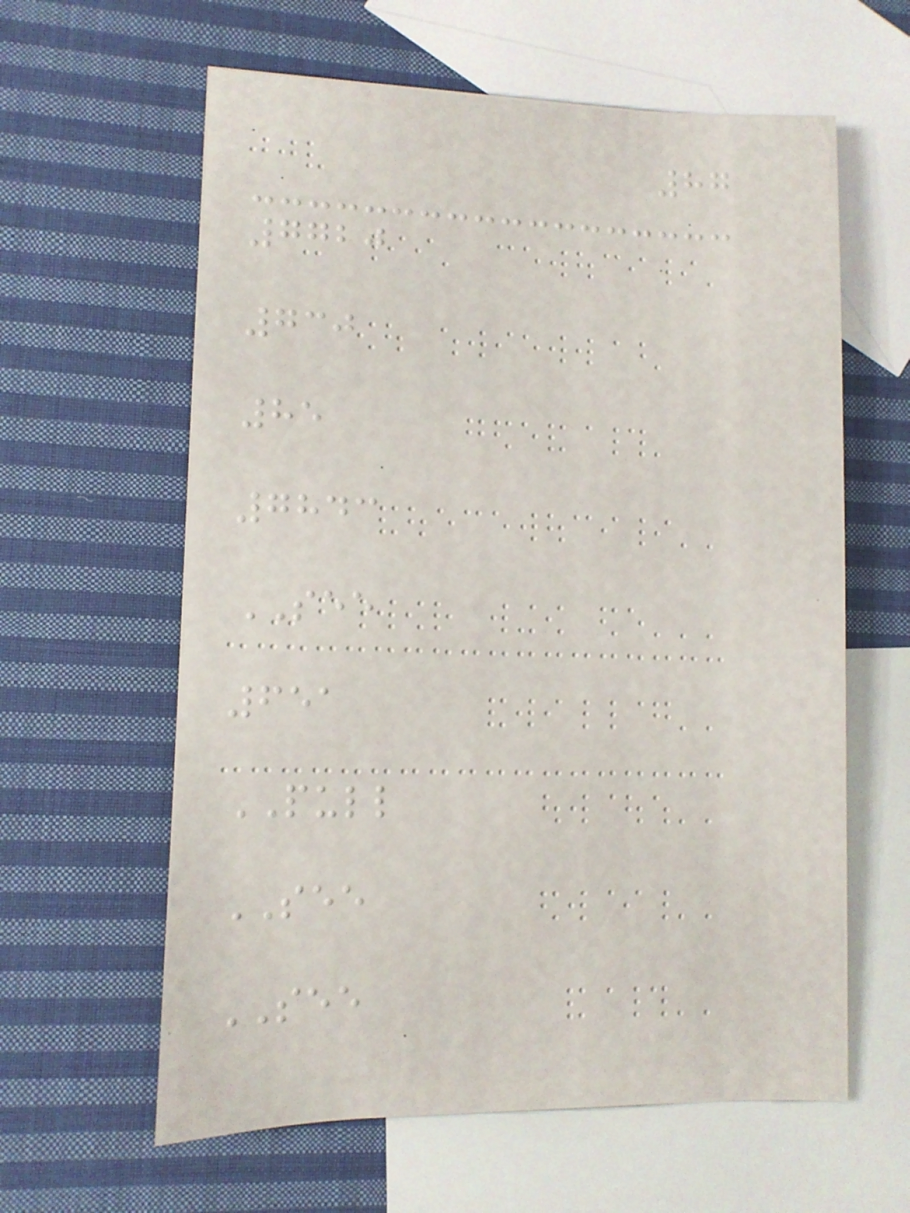87
7720
730
85
7843
SEE
651
PULL
SEE
SEE
